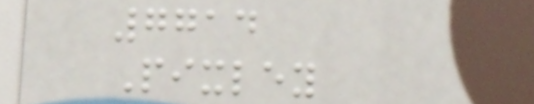7714
Pixley
